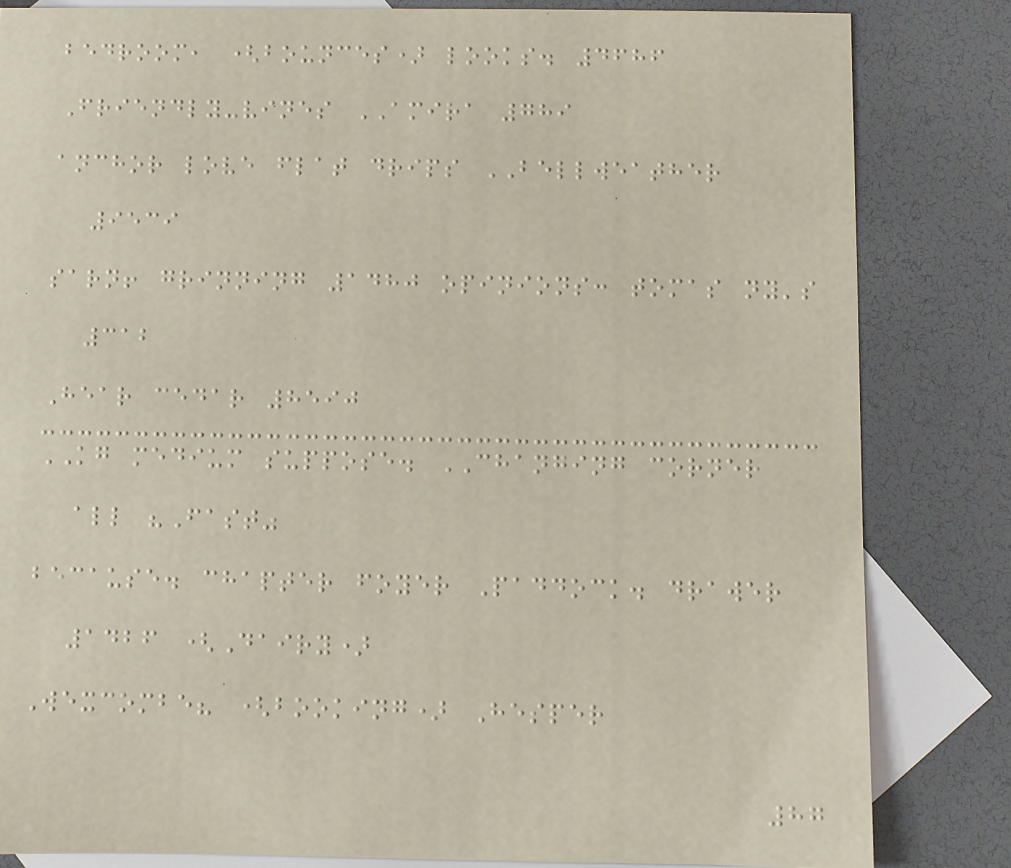bedroom, (bounces) looks. 4686
Friendly-vines AMIRA 789
anchor love flat drips BELLWEATHER
9539
sarn! grinning 1480 opinions: tomas ny's
312
Hear cedar 8590
KG medium suppose. CHANGING corner
all "Fast"
because. chapter foyer Paddock. drawer
1426 (Dairy)
Wexcombe? (booking) Hesper
87
